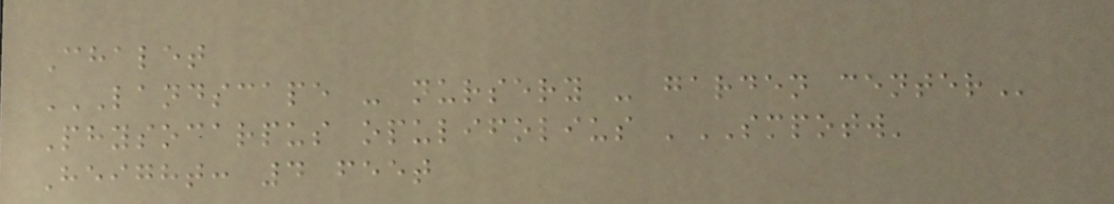Chalet
LANDSCAPE - NURSERY - GARDEN CENTER
Physocarpus opulifolius 'SMPOTW'
Height: 4 feet
